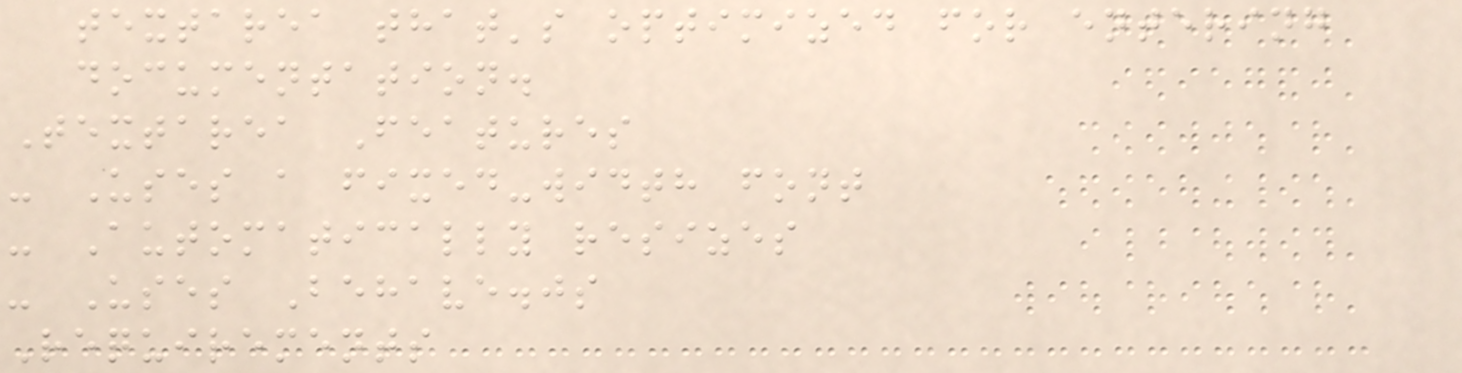textarea that's optimized for entering
documentation.
Textarea Features
- Uses a fixed-width font
- Automatically resizes
- Uses Behave.js
Requirements
